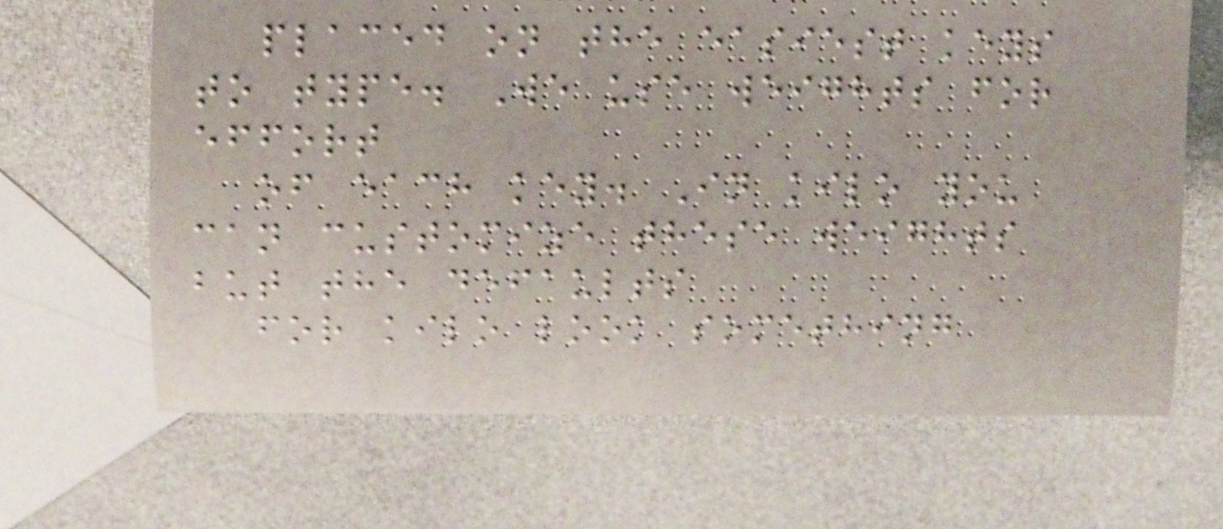placed on the easiest keys
to type. We use weights for
effort
of each key. In kilo you
can customize these weights
but the defaults
for kilo look something
